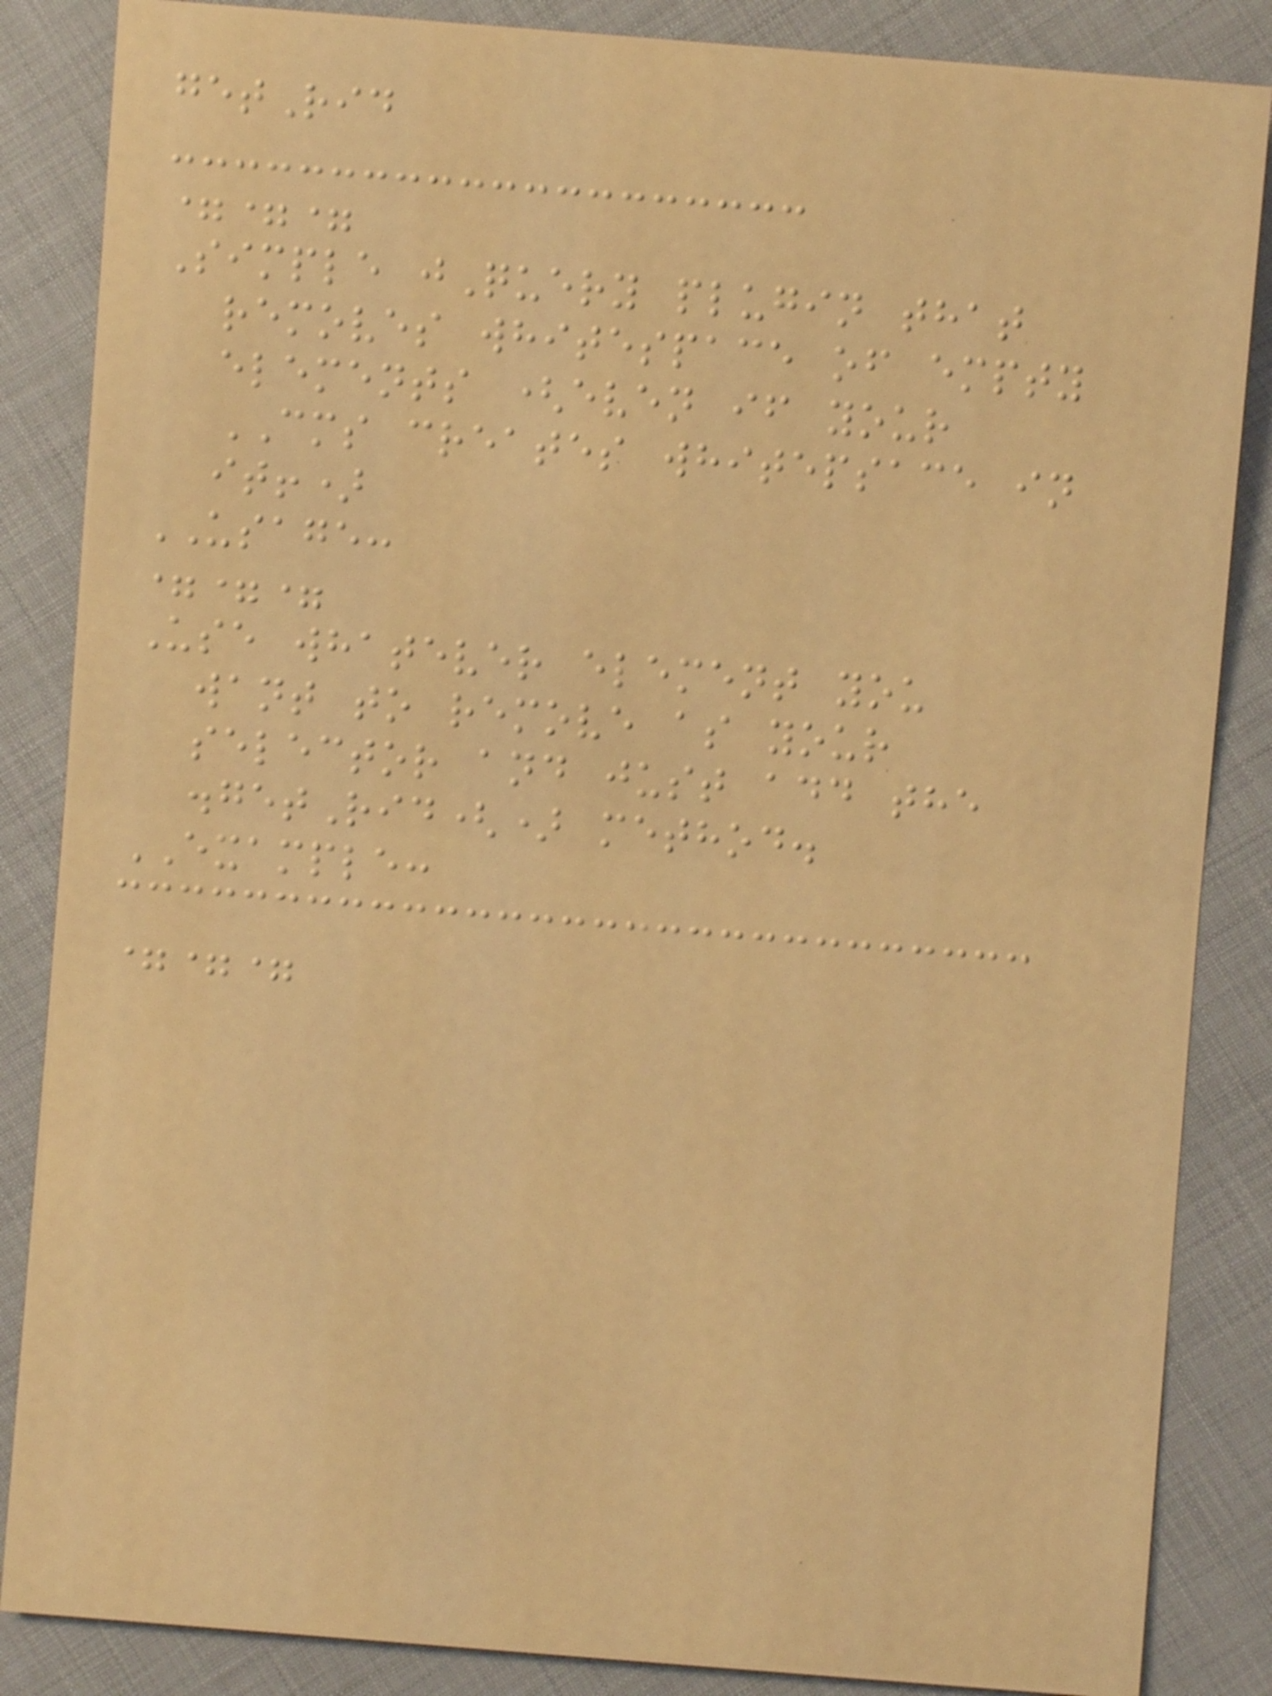getRid
===
Simple jQuery plugin that
removes whitespace of empty
elements (even if your
CMS creates whitepsace in
it!)
USAGE:
===
Use whatever element you
want to remove as your
selector and just add the
.getRid() method.
EXAMPLE:
===
